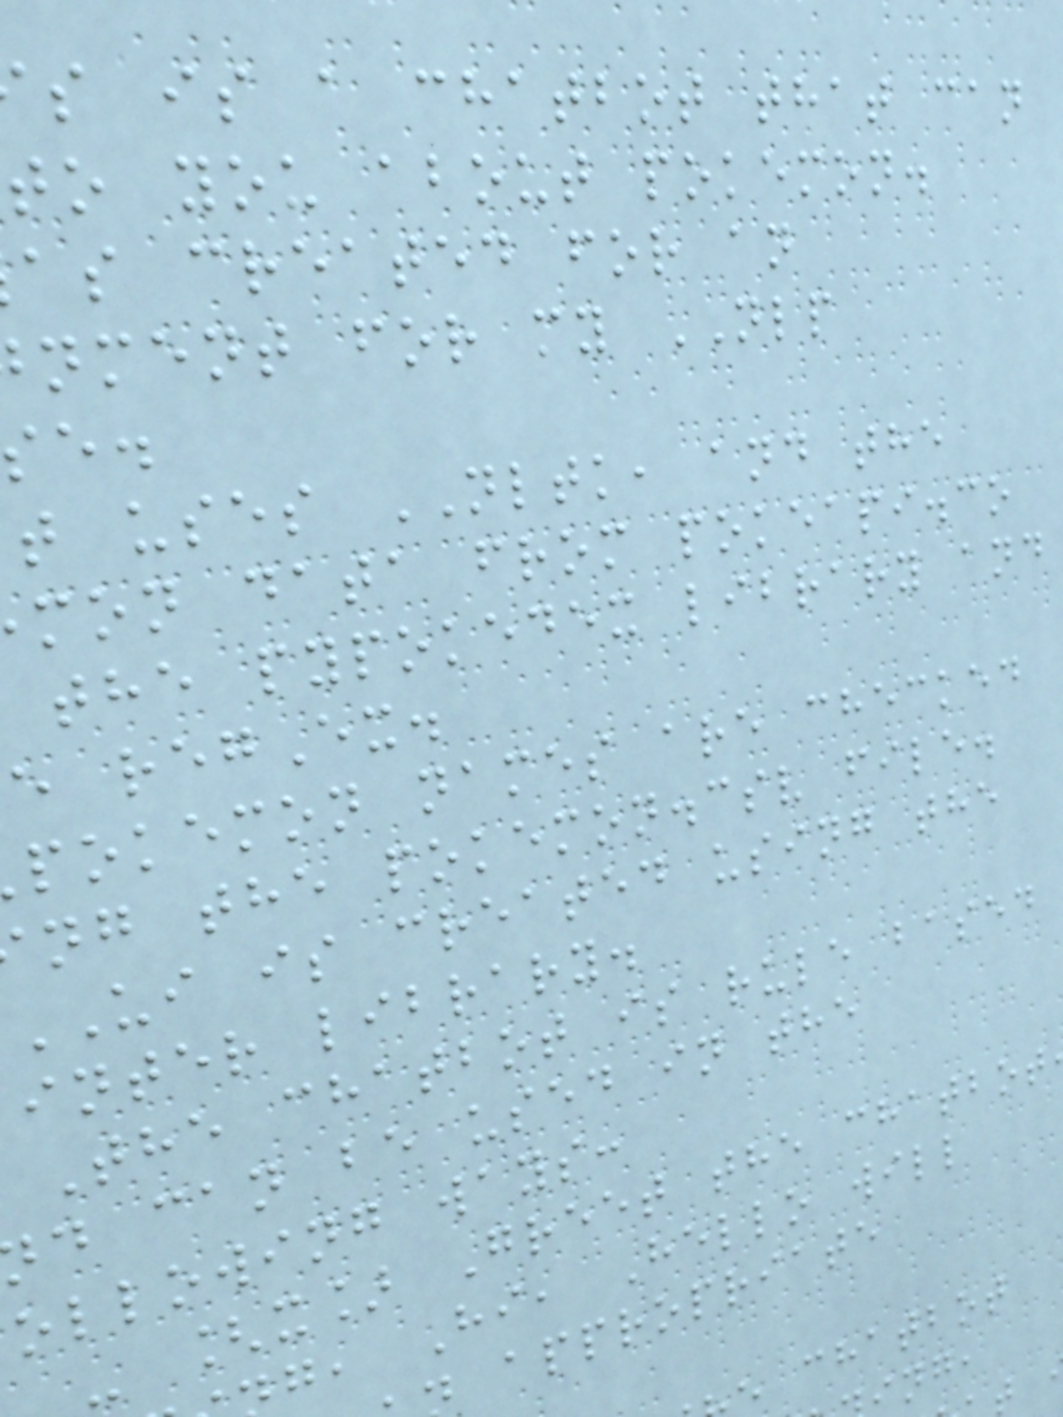s is a chatbot that can
to you about pokemon.
as created for an
nment for my NLP
t uses NLTK, and the
mon data from pokeapi.co
the pypokedex library and
e regEx.
pokemon names are checked
ng the pokemon.csv file.
UI is created using the
inter library.
The chatbot is rule based
d can be used in the
ollowing ways:
- [x] Greet the chatbot
g, Hi, Hello will
appropriate
chatbot
